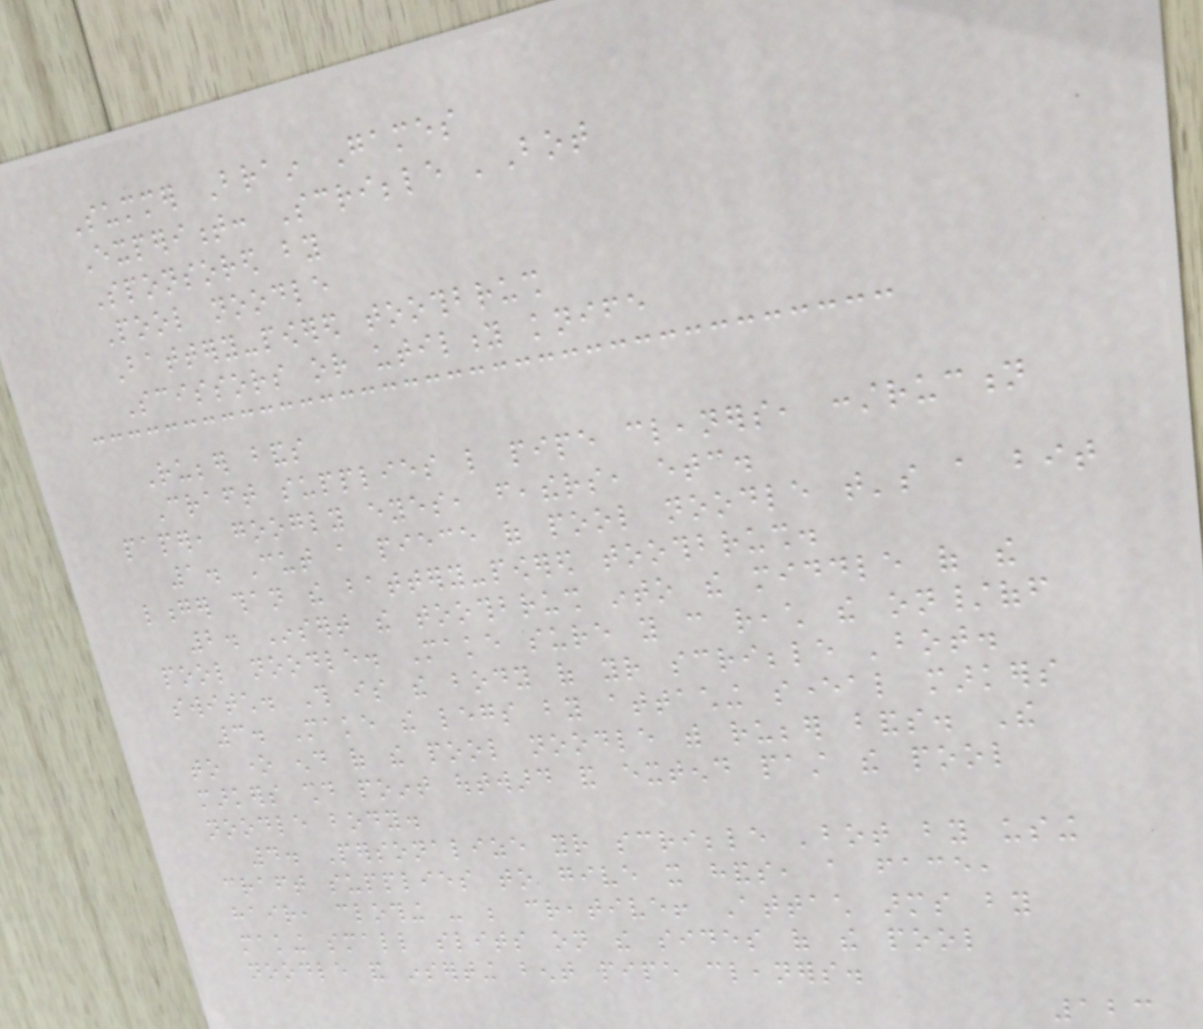Summer Brain Games
Experiment: Scribble 'Bot
Sponsored by
Pool noodle
Battery-powered toothbrush
Scissors or utility knife
Rubber bands
Craft supplies like pipe cleaners, construction
paper, googly eyes, feathers, etc.
1. Cut a piece of pool noodle that's a bit
longer than the battery-powered toothbrush.
2. Insert the toothbrush into the middle of the
pool noodle. Make sure you can reach the on/off
switch. This is the body of your scribble 'bot.
3. Make the legs by attaching several markers
to one end of the pool noodle with rubber bands. The
markers should point outward and extend past the pool
noodle body.
4. Personalize your scribble 'bot by using
craft supplies to give it hands, a face,
hair, clothing - be creative! Attach arms by
making small slits on the sides of the pool
noodle and inserting bent pipe cleaners.
123
